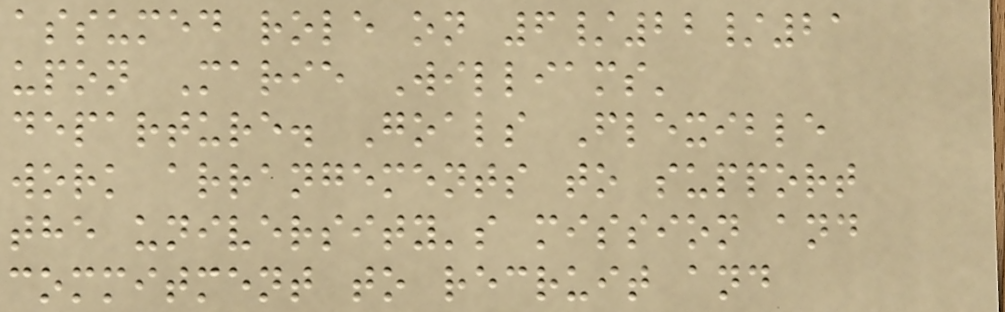assumed role on 6/22/21
upon Marie Williams'
departure. Goals Flexible
work arrangements to support
the university's mission and
commitment to recruit and
